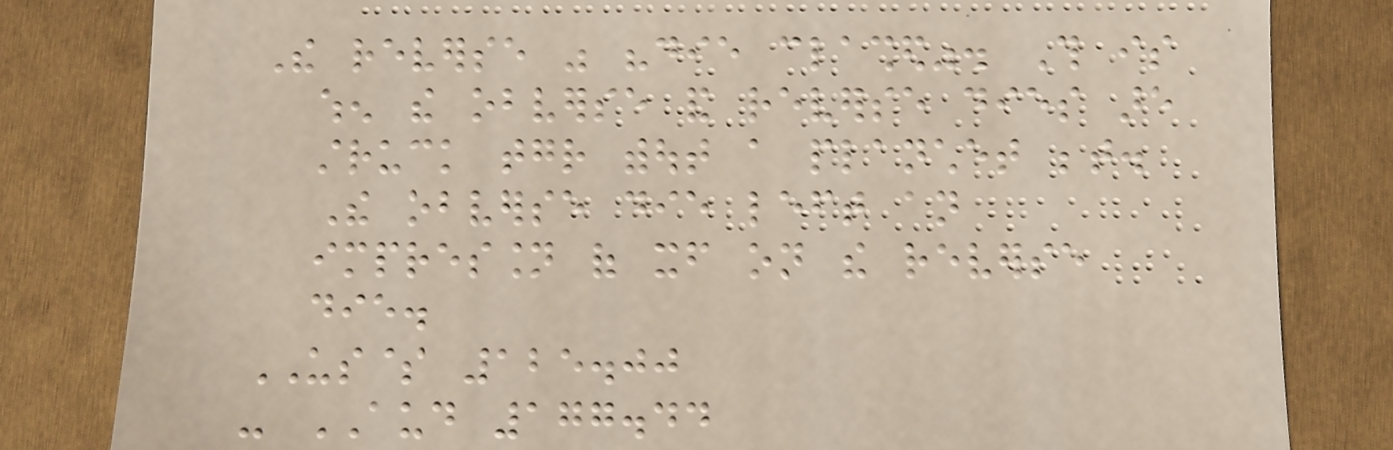The reverse was "die clashed". This is
when the obverse and reverse dies are
struck together without a planchet between.
The obverse die left an
impression of itself on the reverse
die.
US$ 125.00
- AUD 177.44
